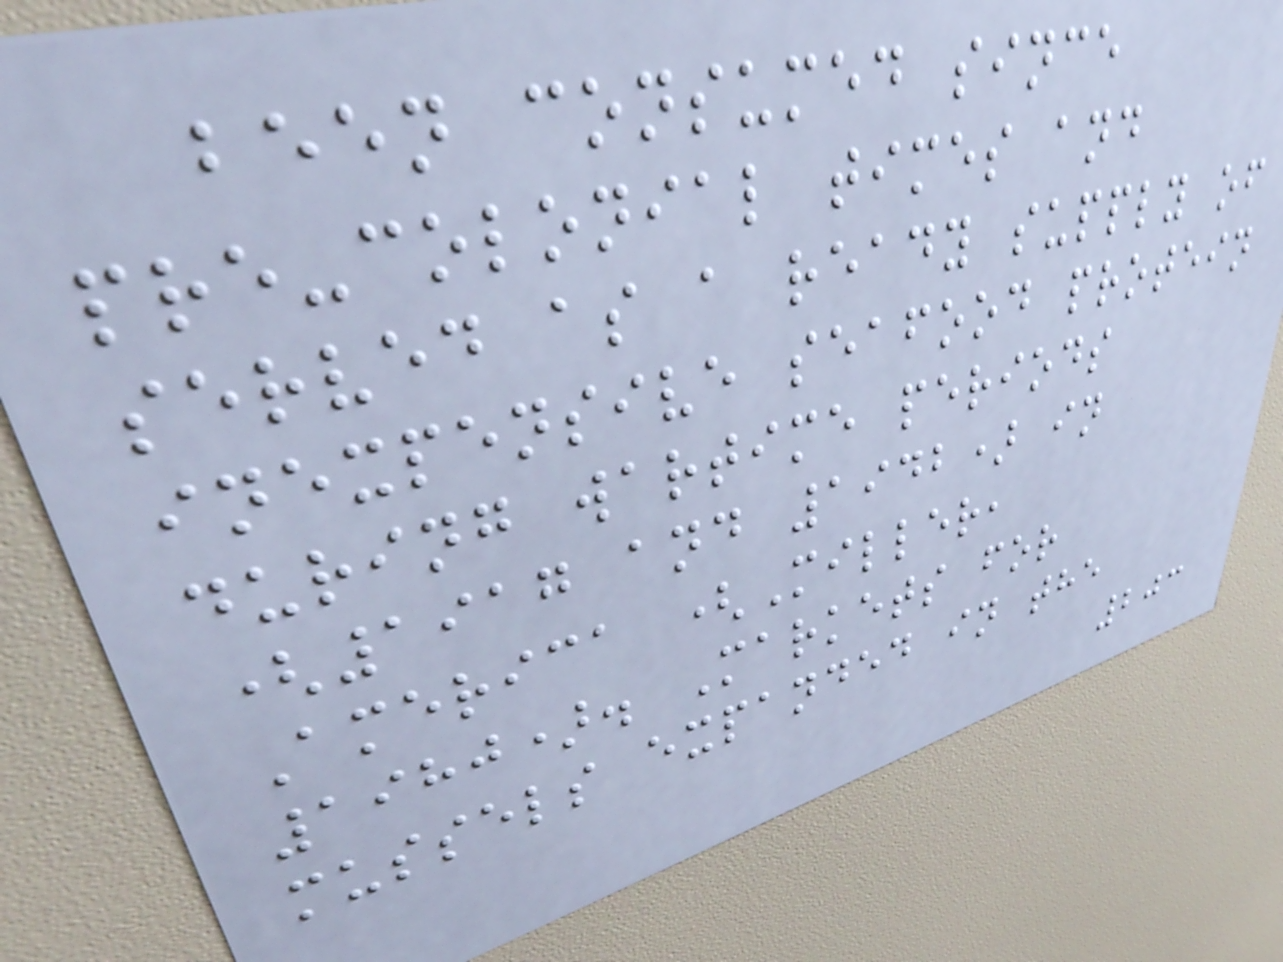been consumed since
pre-colonial times and
served as a ready supply of
inexpensive seafood protein
during wartime periods
(1917 and 1942) in
America (Miller,
1980). Markets for
mussels expanded in the
203
